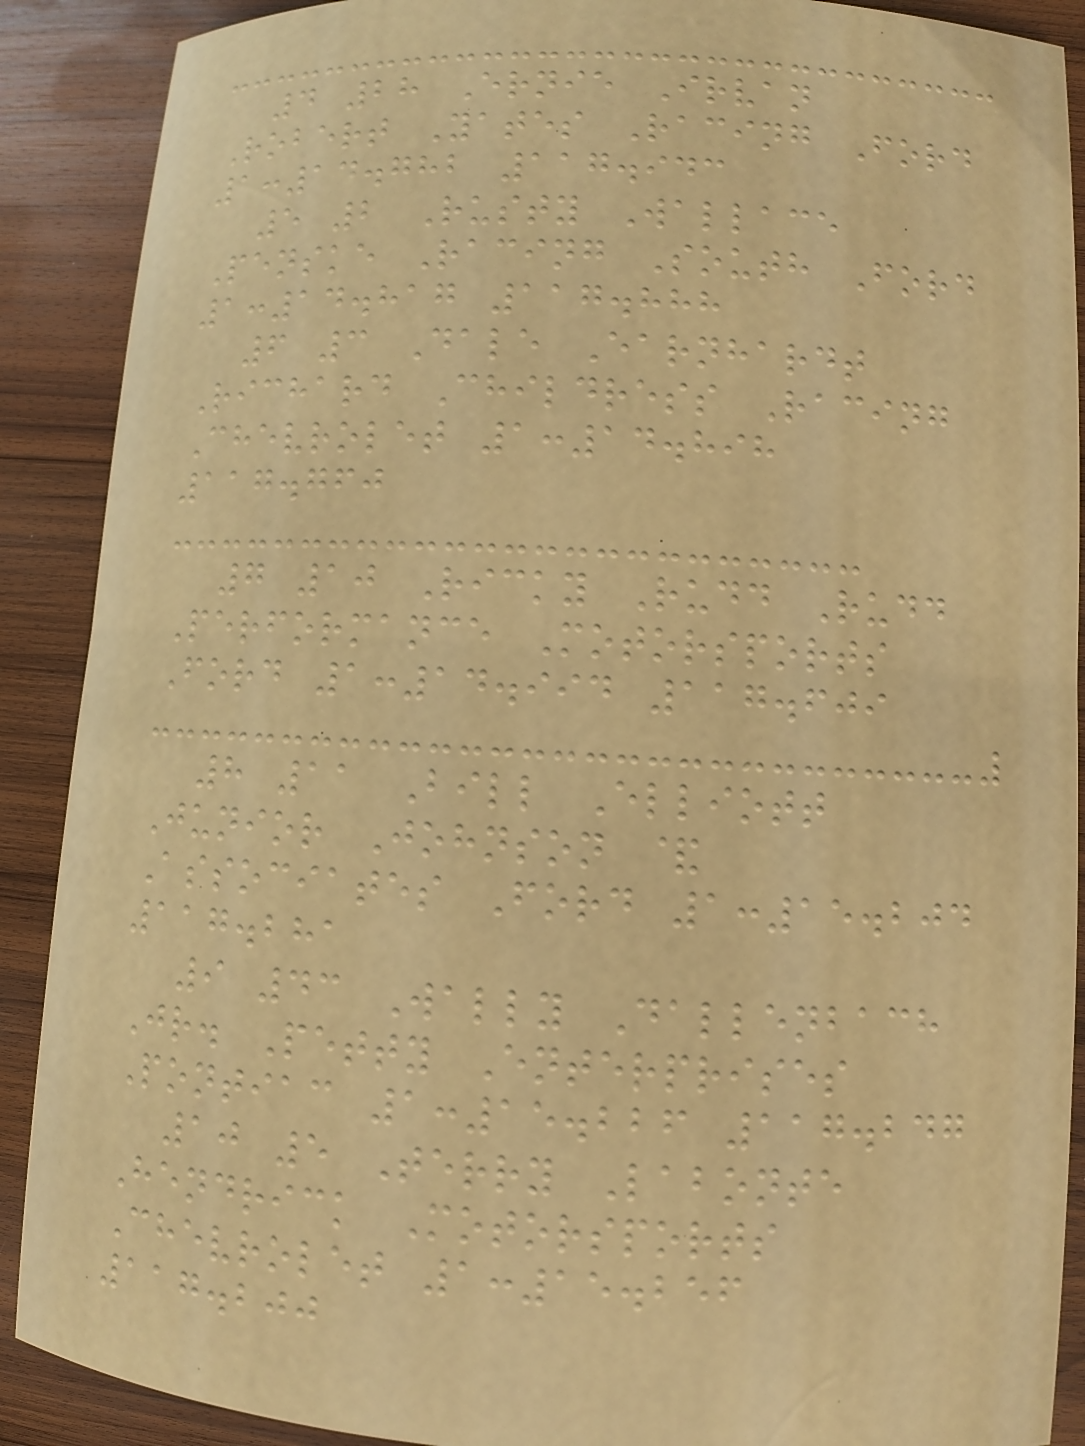4 28 Ernie Irvan
Robert Yates Racing Ford
1:14.782 117.943
5 2 Rusty Wallace
Penske Racing South Ford
1:14.817 117.888
6 3 Dale Earnhardt
Richard Childress Racing
Chevrolet 1:14.898
117.760
7 10 Ricky Rudd Rudd
Performance Motorsports
Ford 1:14.994 117.609
8 11 Bill Elliott
Junior Johnson &
Associates Ford 1:15.204
117.281
9 43 Wally Dallenbach
Jr. Petty Enterprises
Pontiac 1:15.226 117.247
10 5 Terry Labonte
Hendrick Motorsports
Chevrolet 1:15.256
117.200
